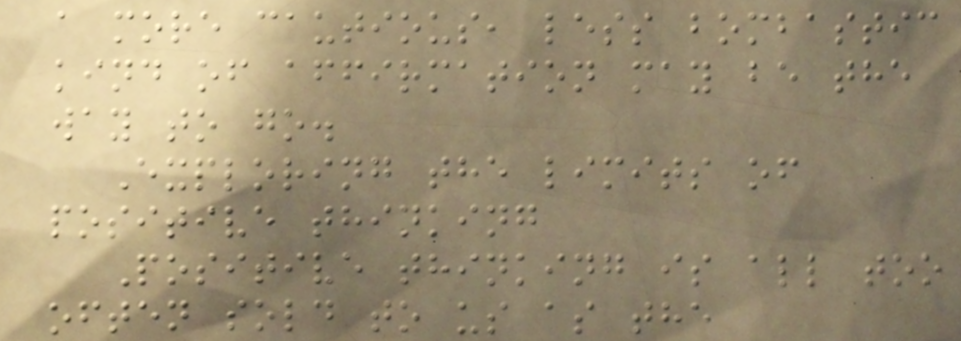a more cautious, less bombastic
kind of affirmation may be the
way to go.
Exploring the limits of
positive thinking
Positive thinking is all too
often sold to us as the
